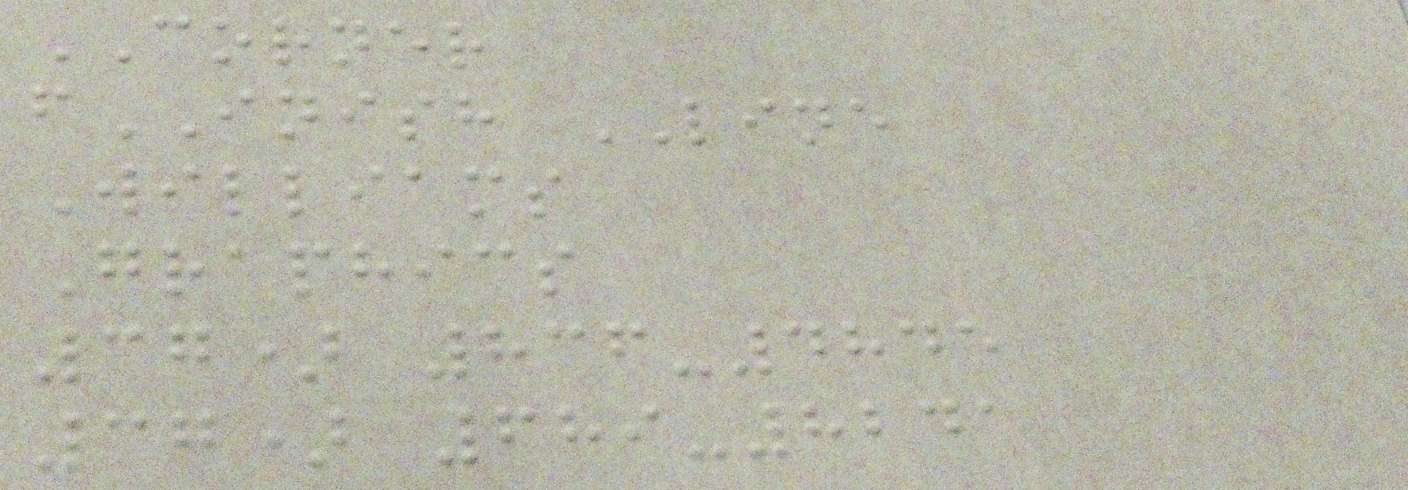CORNER
fINISH LINE
Williams
Graphics
37) 836-4845
37) 689-8241
